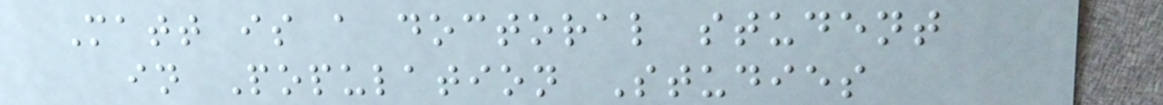Matt is a doctoral student
in Population Studies
